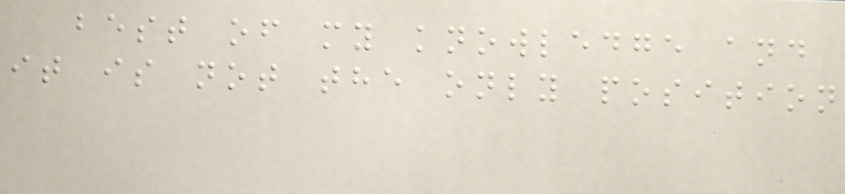best of my knowledge and
it is not the only position
